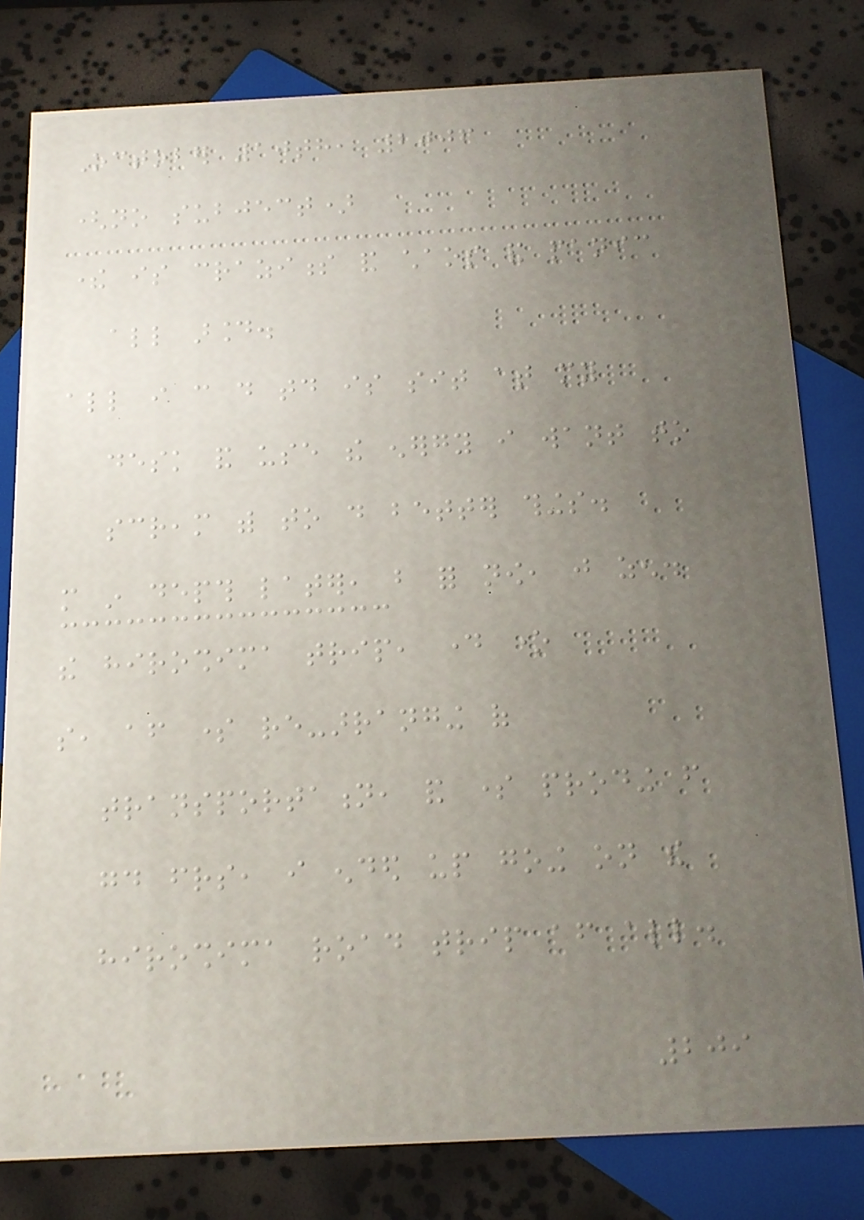October 10th, 2006
(no subject)
there is craziness and chaos and panic
all around.
all i can do today is sit at my
desk and use the energy i want to
scream with to do better things.
more in depth later, but for now, just zen.
the hiroshima trip, day one
so, after some re-arranging of
transportation, and some proding from
good friends, i ended up going on the
hiroshima road trip after all.
209
